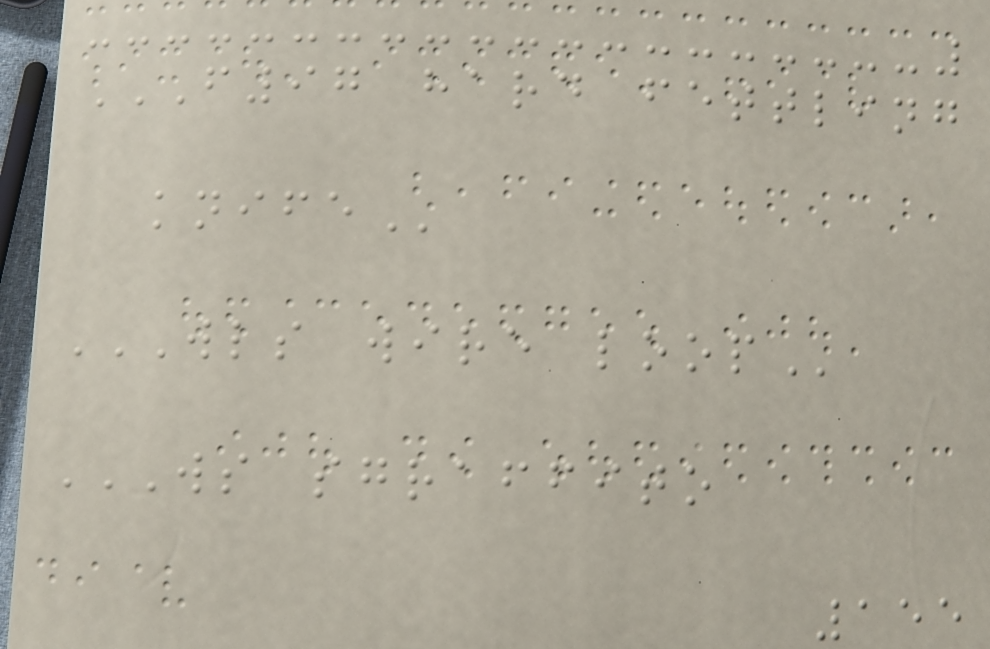F97 HARD FETTLING
KNIFE
WLS WIRE LOOP
WS SGRAFFITO
155
